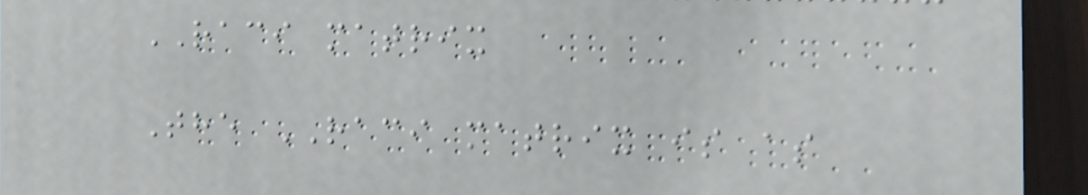RACI matrix
The RACI matrix is as
